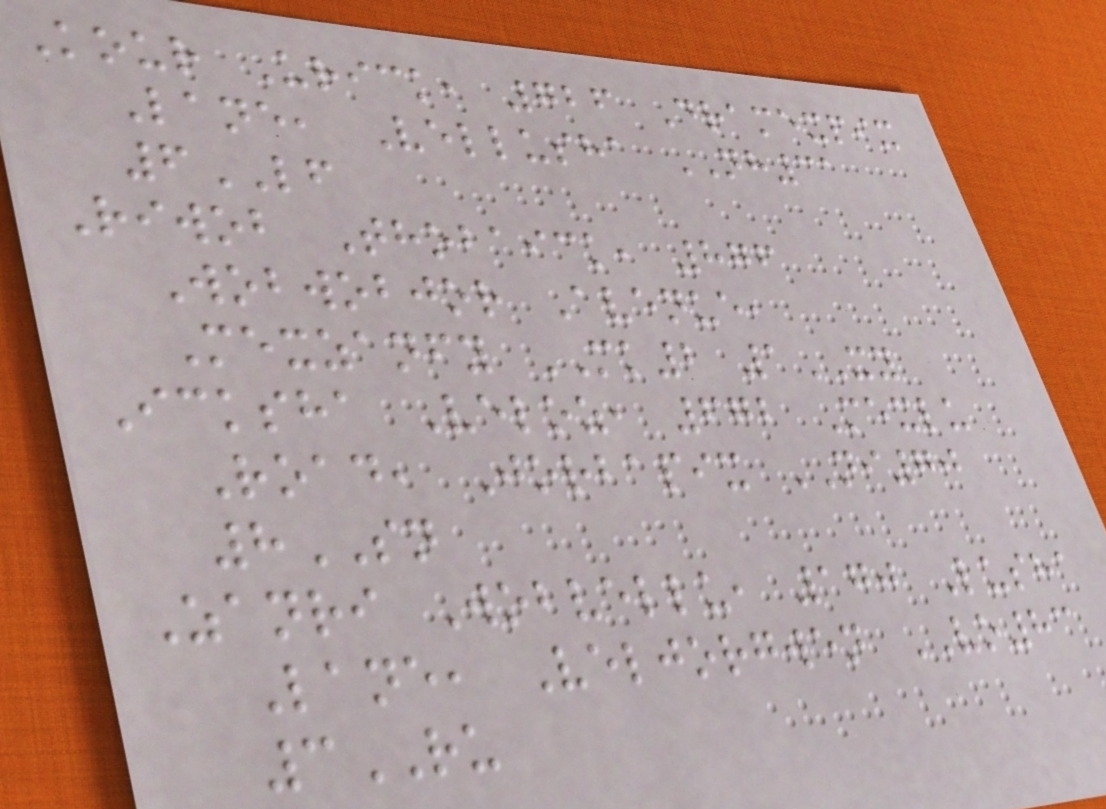Kour Urick, 726 Dramexpix
Lane, Vellusha NH31
6LF
Riwob Thobaick, 876
Wobwobjor Avenue,
Mexzanfy MK2 1XY
Icksha Veloz, 672 Mexlu
Road, Jorbapix NI70
8SN
Zanri Wobvellu, 170 Lusha
Lane, Veljorgwen VO83
3RU
